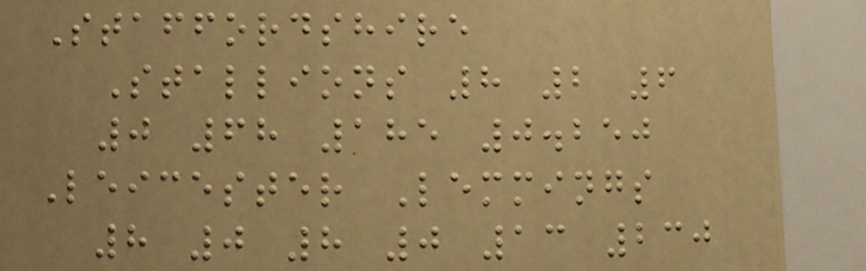Staffordshire
Stallions 8 2 6
0 68 185 0.250
Leicester Lemmings
8 0 8 0 13 230
